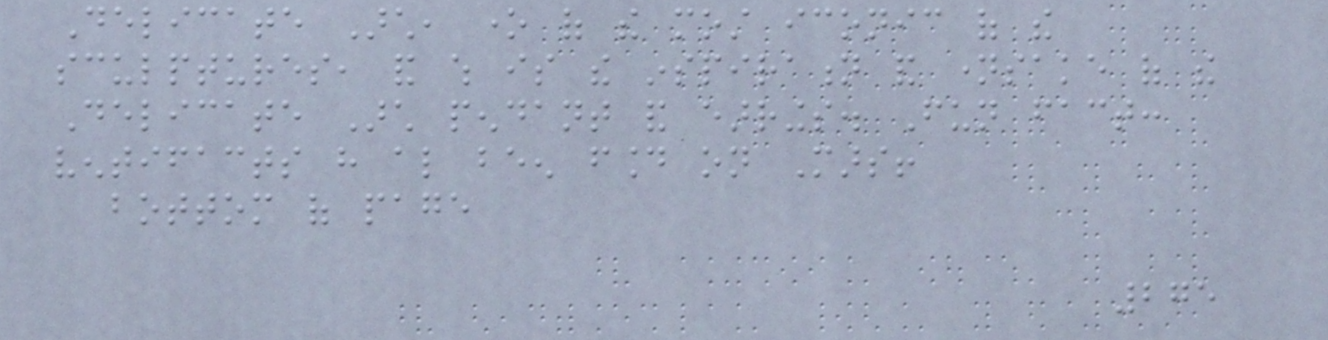Delicate Arch, one of the most iconic of the
sculptures, and which is the inspiration and namesake of the
Delicate Arch pendant and earrings. Fun fact:
ventifacts have also been found on Mars!
bottom of page
275
